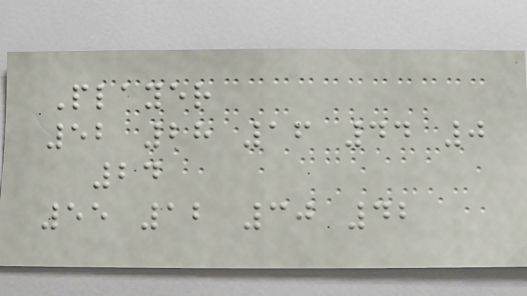Player
52 28 16 44 0
24
55 12 30 42
